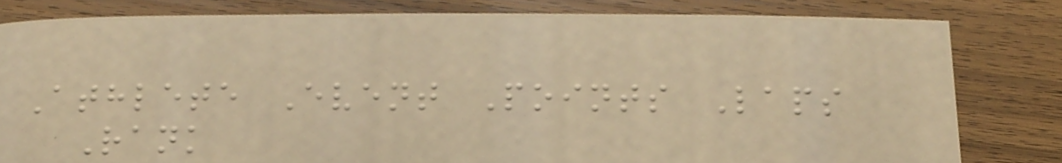Athlete Event Points Laps
Rank
